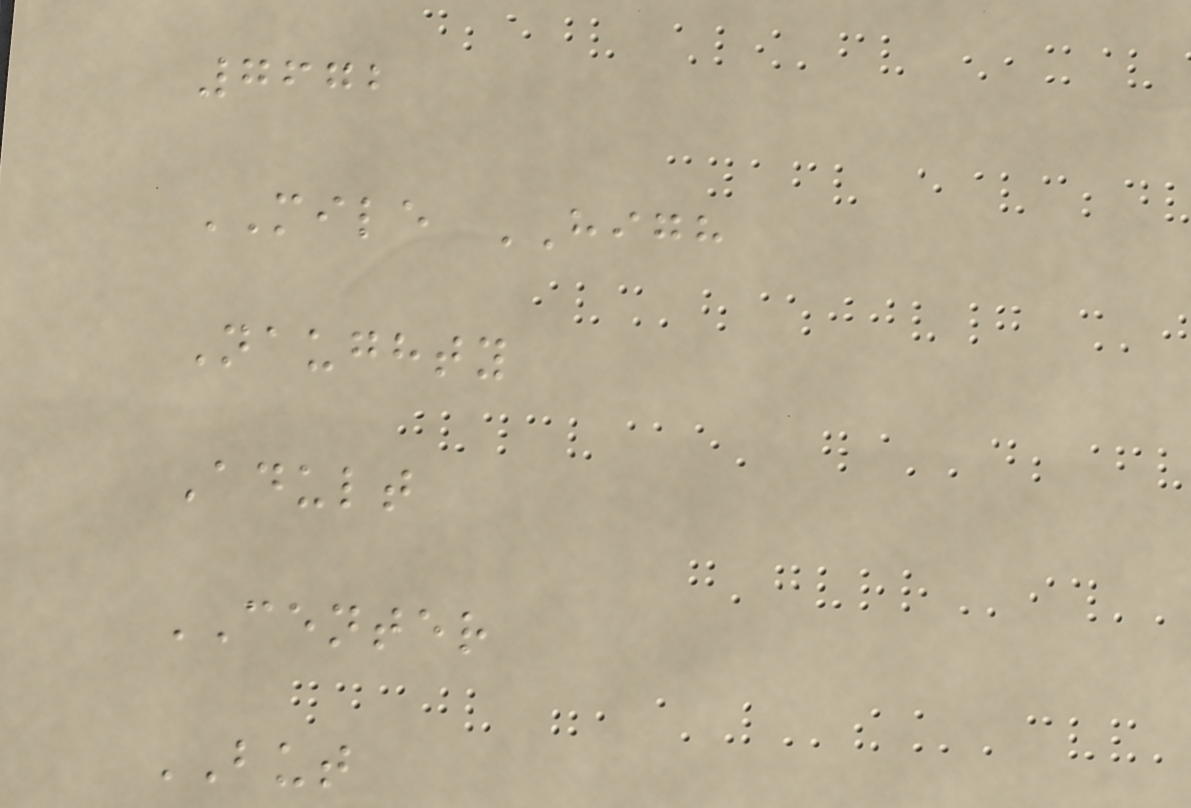7672
MILE HIGH
Naughty
Adult
CENTER
BUT
